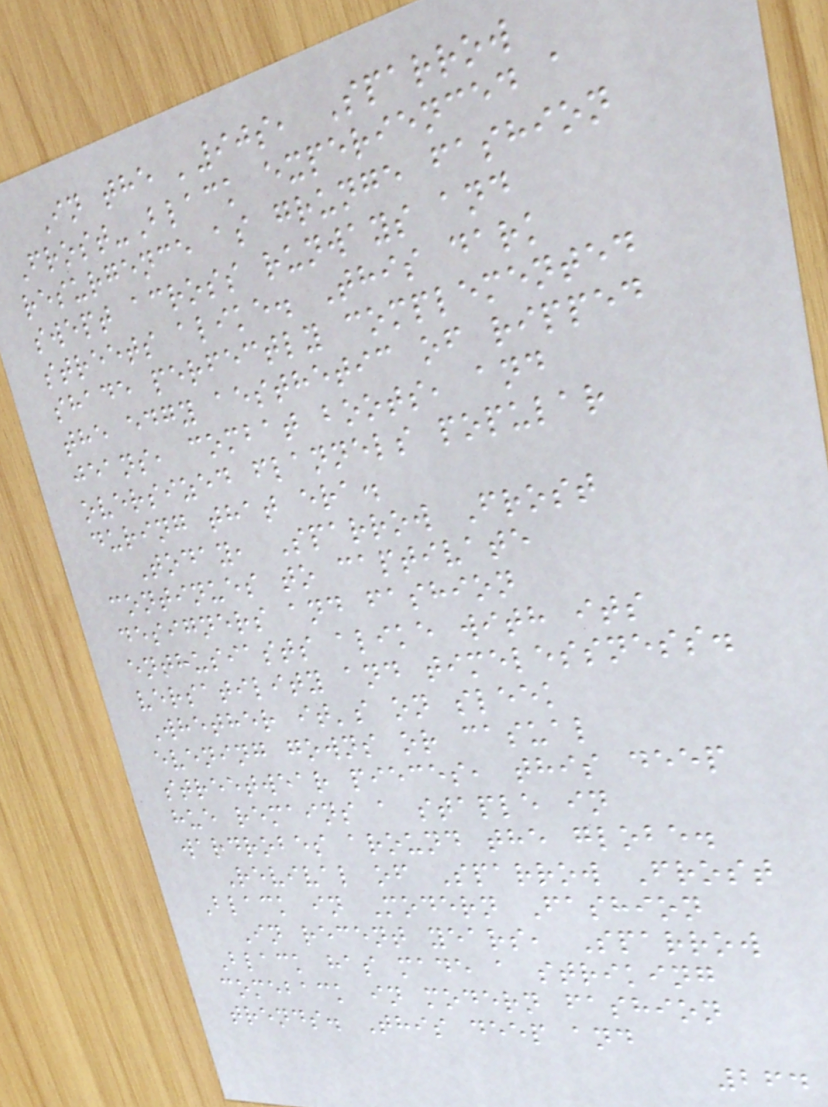In the '90s, Sparrow
Frost-Black experienced a
resurgence as grunge fashion
swept across runways and
streets alike. This dark
shade perfectly complemented
the edgy aesthetic of ripped
jeans, combat boots, and
oversized flannels popular
during that era.
Today, Sparrow Frost
continues to captivate
designers and fashion
enthusiasts alike with its
versatility and timelessness.
Whether it's on sleek
evening gowns or casual
streetwear pieces, this deep
hue remains a staple in
wardrobes around the globe.
Revival of Sparrow Frost
Black in Modern Fashion
In recent years, Sparrow
Black has made a striking
comeback in modern fashion
trends. This deep and
264
